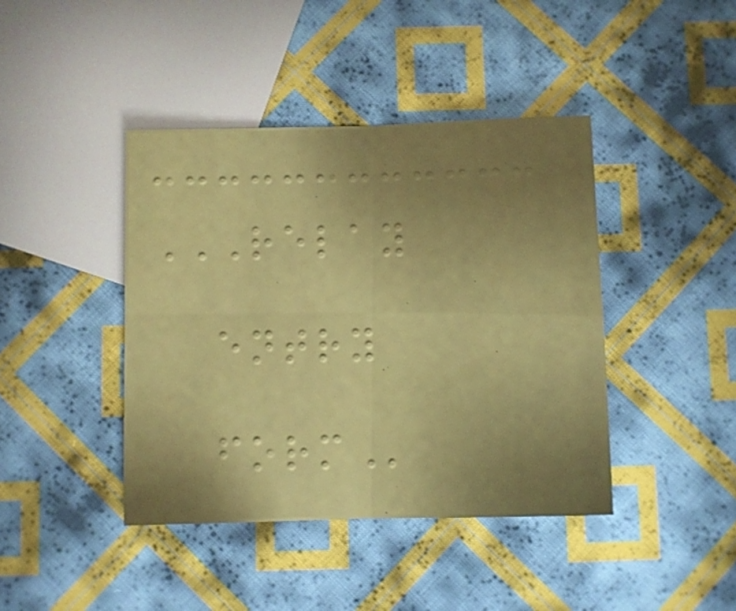RELAY
ENTRY
FORM
